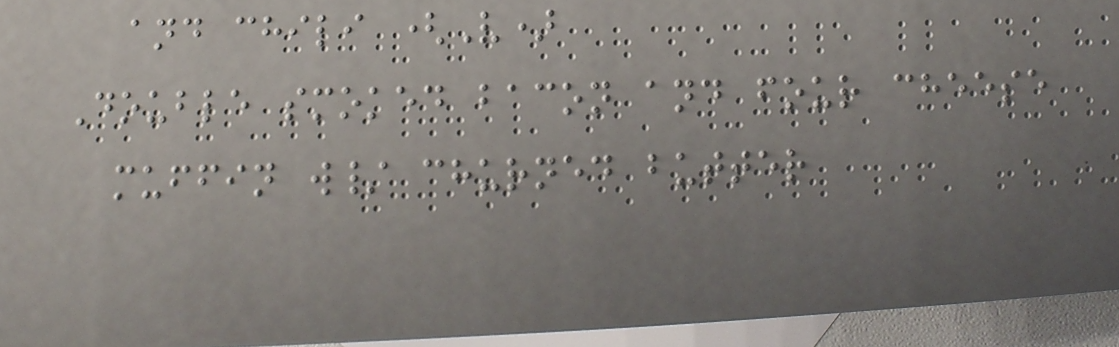and chili (V)
Double smoked bacon and four cheese
muffin w/ churned butter
